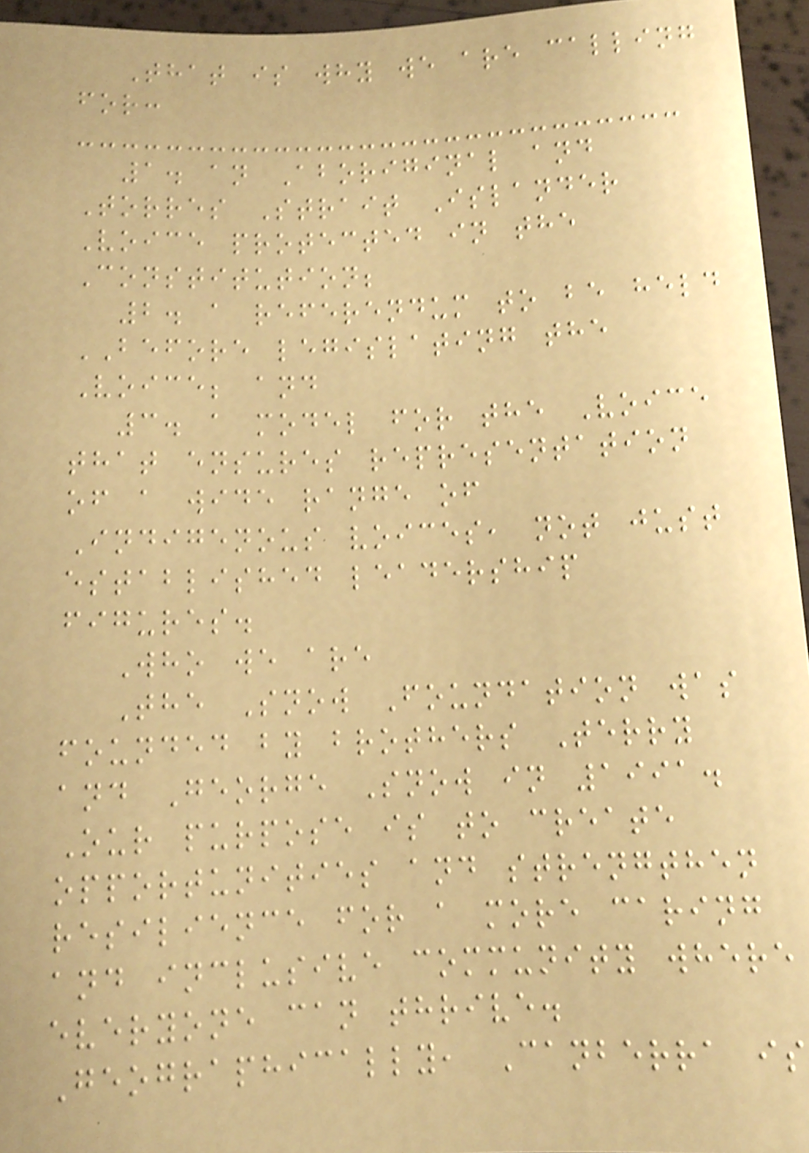That is why we are calling
for:
1. an Aboriginal and
Torres Strait Islander
Voice protected in the
Constitution;
2. a referendum to be held
BEFORE legislating the
Voice; and
3. a model for the Voice
that ensures representation
of a wide range of
Indigenous voices, not just
established leadership
figures.
Who we are
The Snow Foundation was
founded by brothers Terry
and George Snow in 1991.
Our purpose is to create
opportunities and strengthen
resilience for a more caring
and inclusive community where
everyone can thrive.
Geographically, Canberra is
